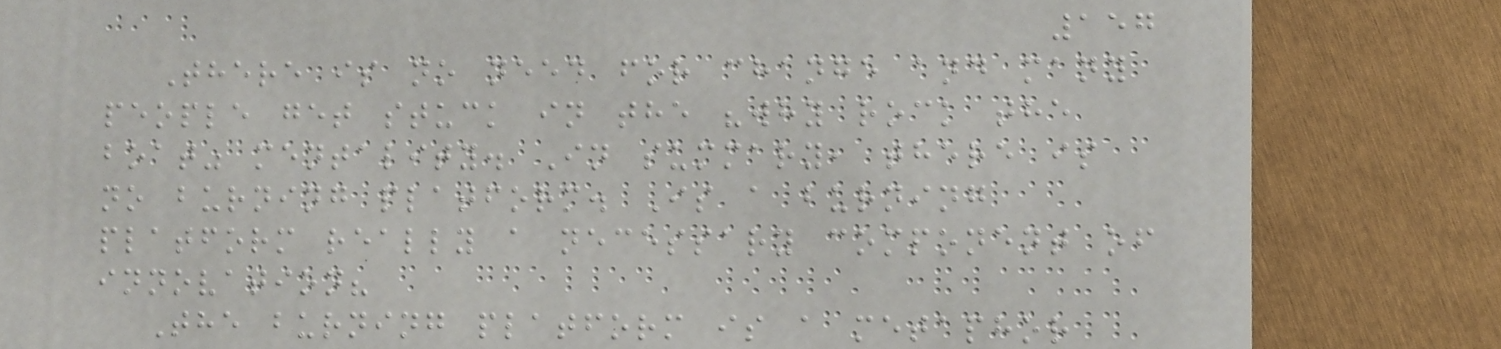157
There is no need for change and many
people get stuck in the "why rock the
boat" mentality. In summary, there is
no burning platform. Is a burning
platform really a necessary component of
innovation?
The burning platform is a metaphor
